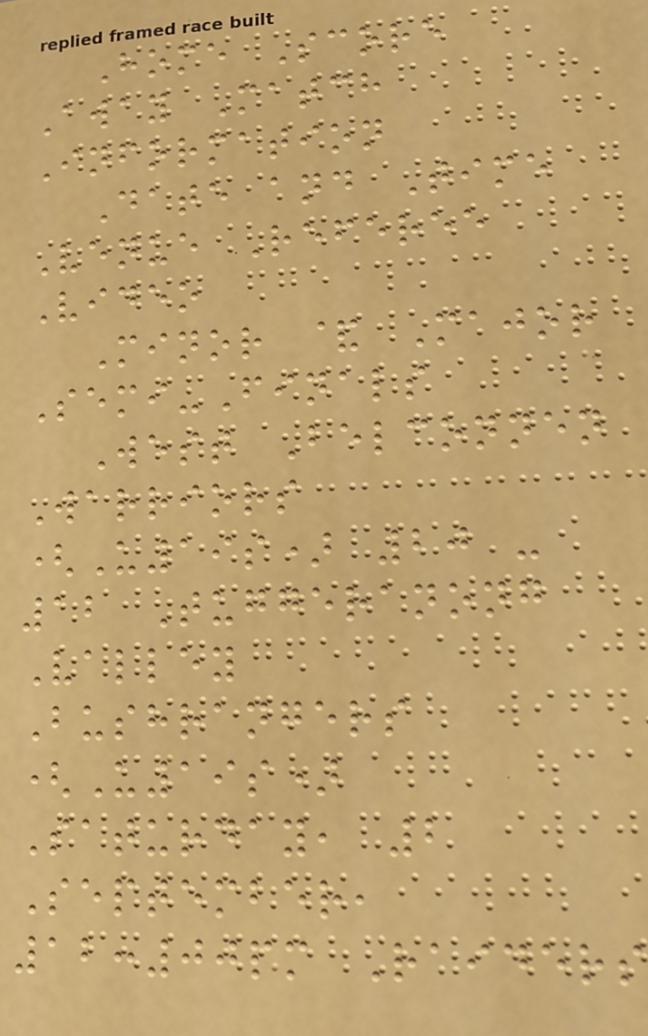Home Score
Away Match
Information
Date and Time
Venue Referee
Video
Minor & Major
Semi-Finals
West Belconnen
Warriors
(U19s) 20 -
12 Tuggeranong
Valley
Bushrangers
(U19s)
Saturday, 2
September,
12:00pm Raiders
